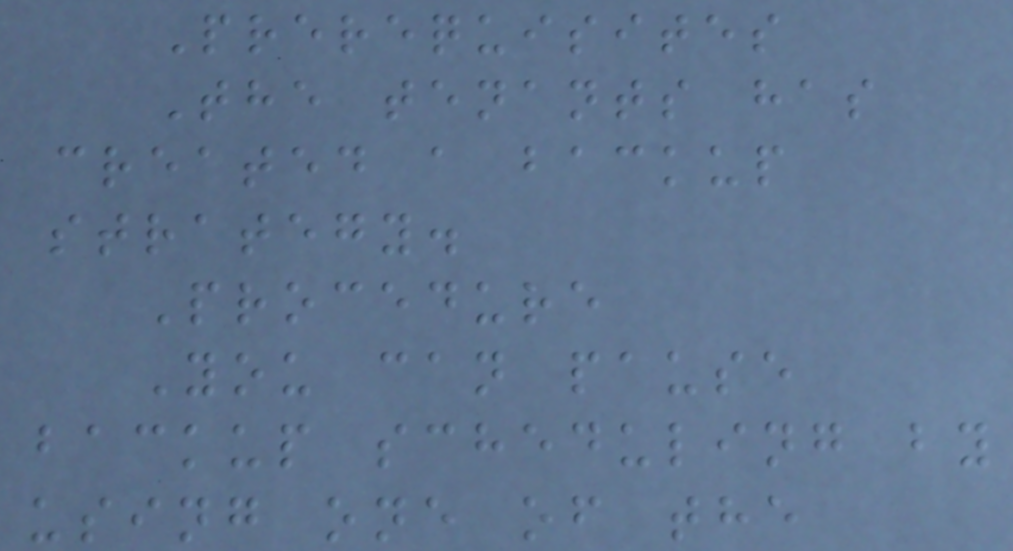Prerequisites
The tenants has
created a backup
strategy.
Procedure
You can pause
backup scheduling by
using one of the
